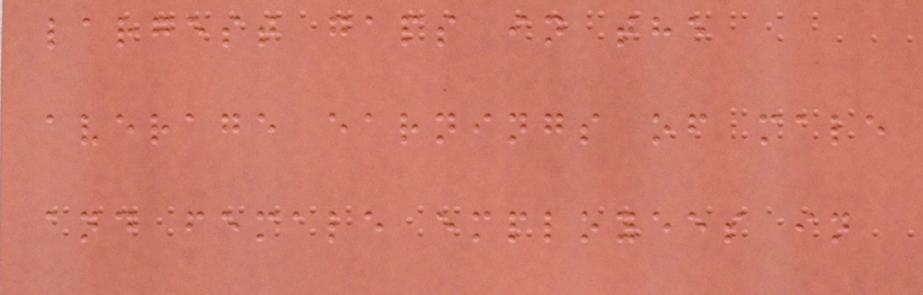largest gaps in the
average earnings of male
and female employees in
